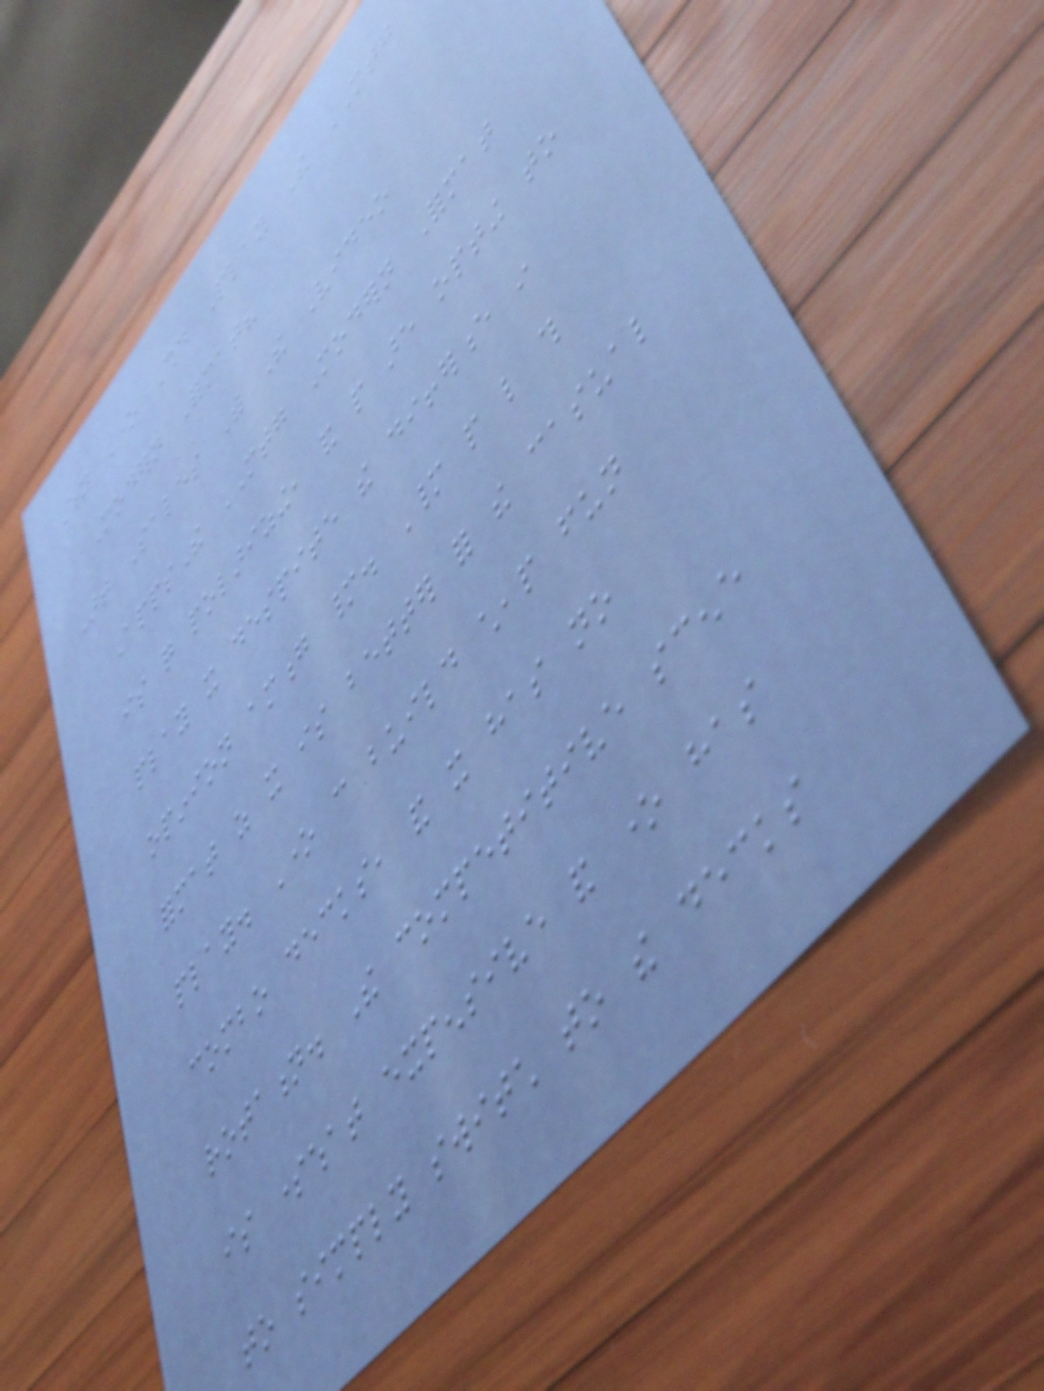Why One Should Play The MTG
Modern Format?
Art Sales With The Video
AppsThe MTG Modern Format
is quite polarizing, and people are opting to
play it despite the difference in
opinion among many. Many people like this
format as it is better for the casual
play. One can build cheap fun
combo decks, and it has no
rotation. The competitive scene
is somewhat expensive and one has
to simply switch to the decks
